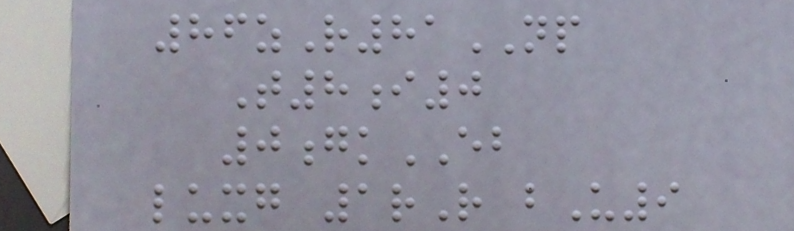86zR81NP
T8i0
0gkEB
luxg 1rR bU9
